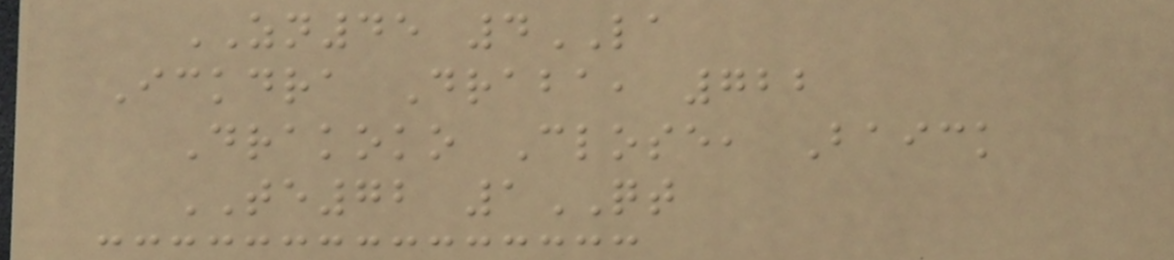ZN45 4LA
Ickdra Draba, 722
Drakoko Close, Baick
TE72 1QT
